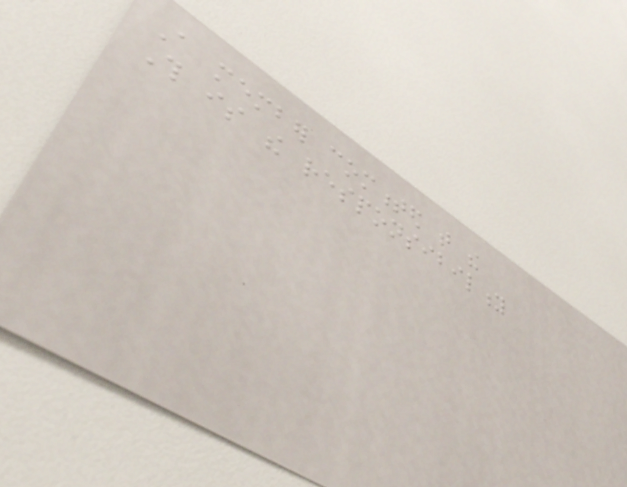A member commented that the
This is the responsibility
